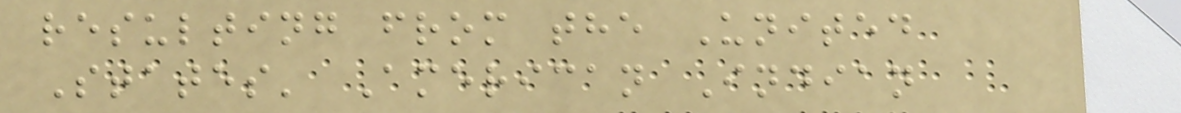resulting from the United
States' American Indian
